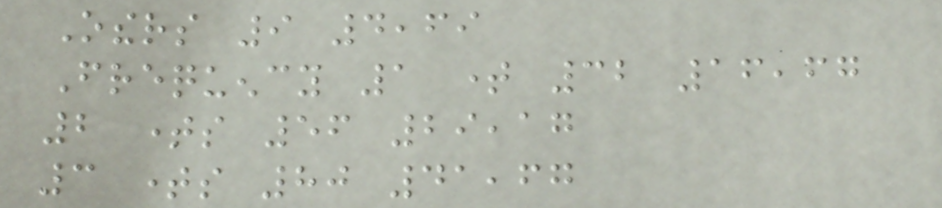Others 9 4,69
Frequency 1 time 32 16,67
2 times 56 29,17
3 times 80 41,67
